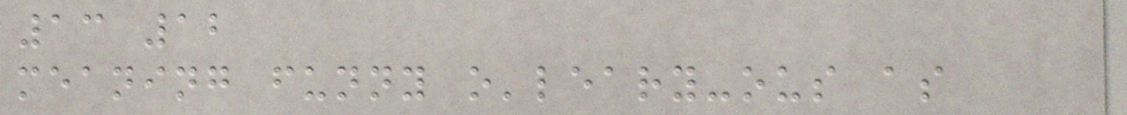13 12
meaning funny o'leary-ous as
